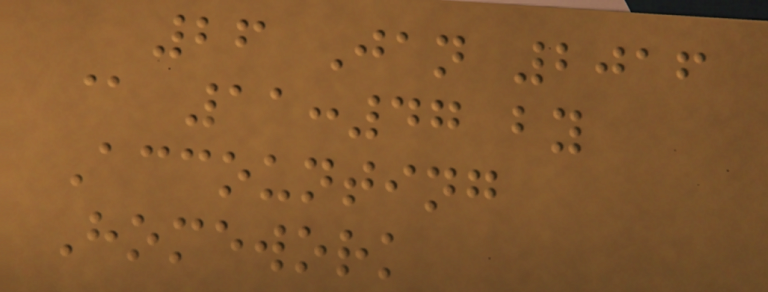26 Jan 2016
@ 11:47 by
Accounting
Homework
